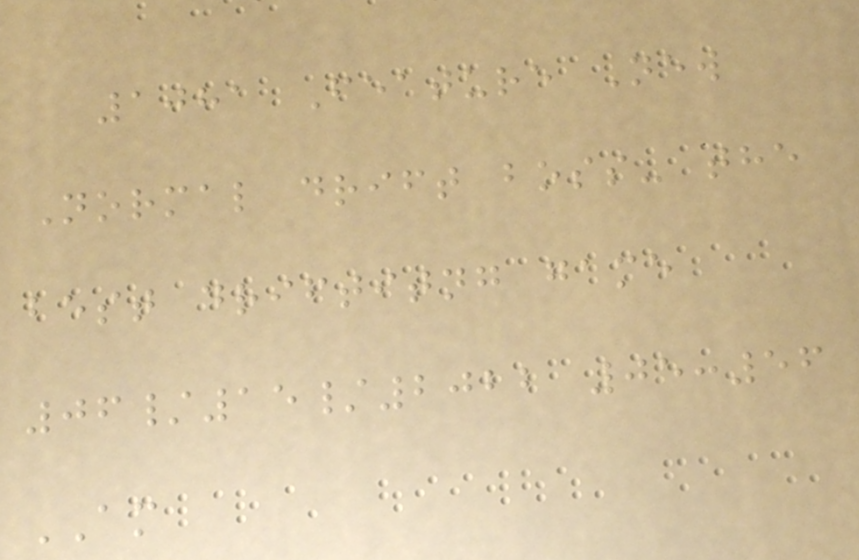1081 Feature New
Normal drift boss- the
best driftitng game
06/15/2022 05:56
AM
